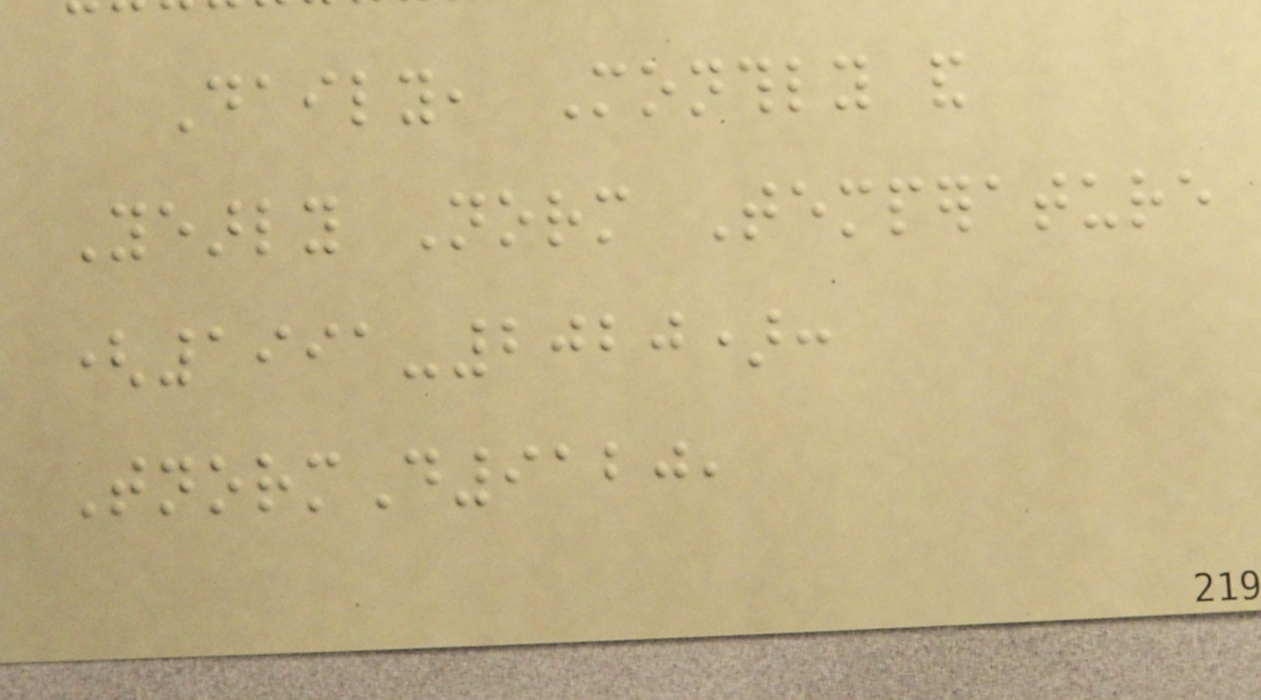Daily, Monthly and
Yearly Norm Temperature
(1991-2020):
TnormD9120,
